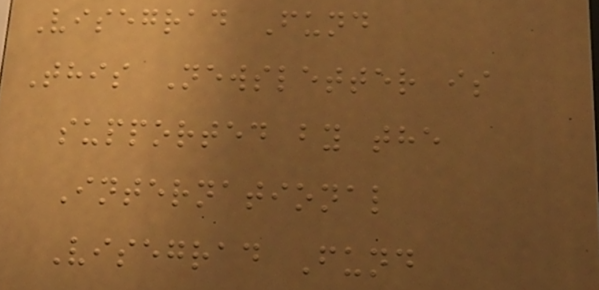Visegrad Fund
This Newsletter is
supported by the
International
Visegrad Fund
